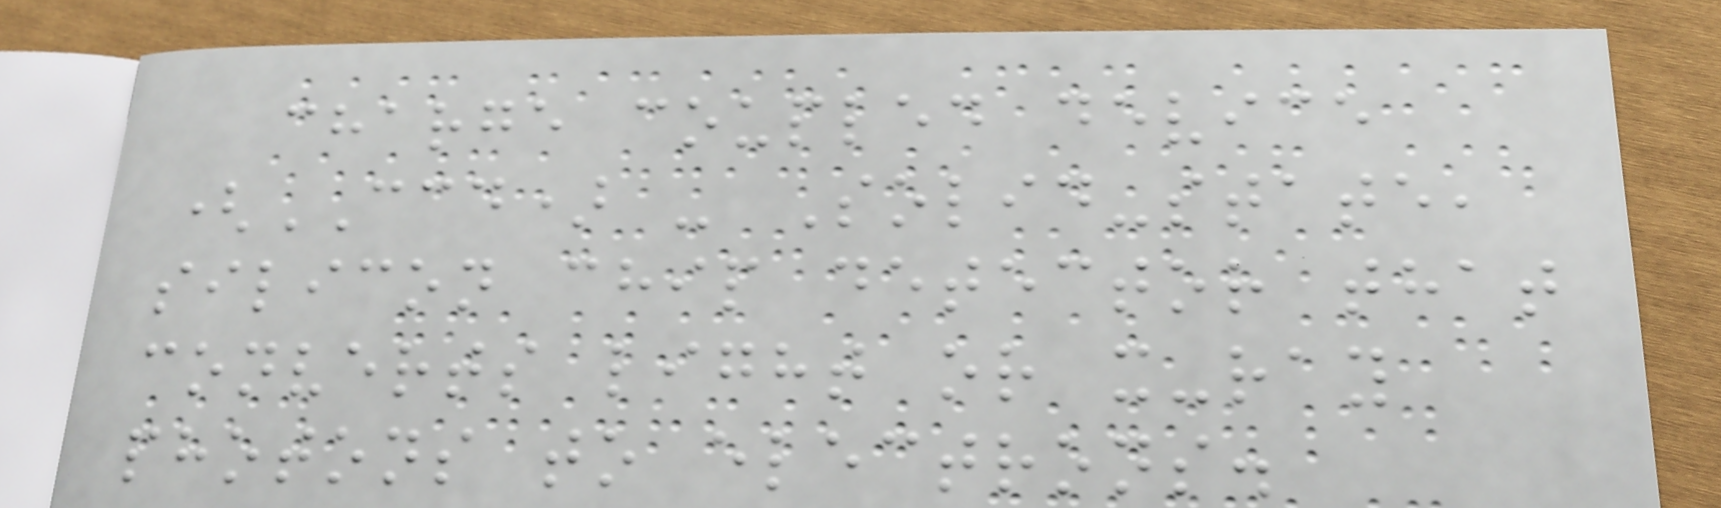charge coupled device
(CCD) - Solid-state,
silicon chip detector that
converts light or x-ray
photons to electrons.
